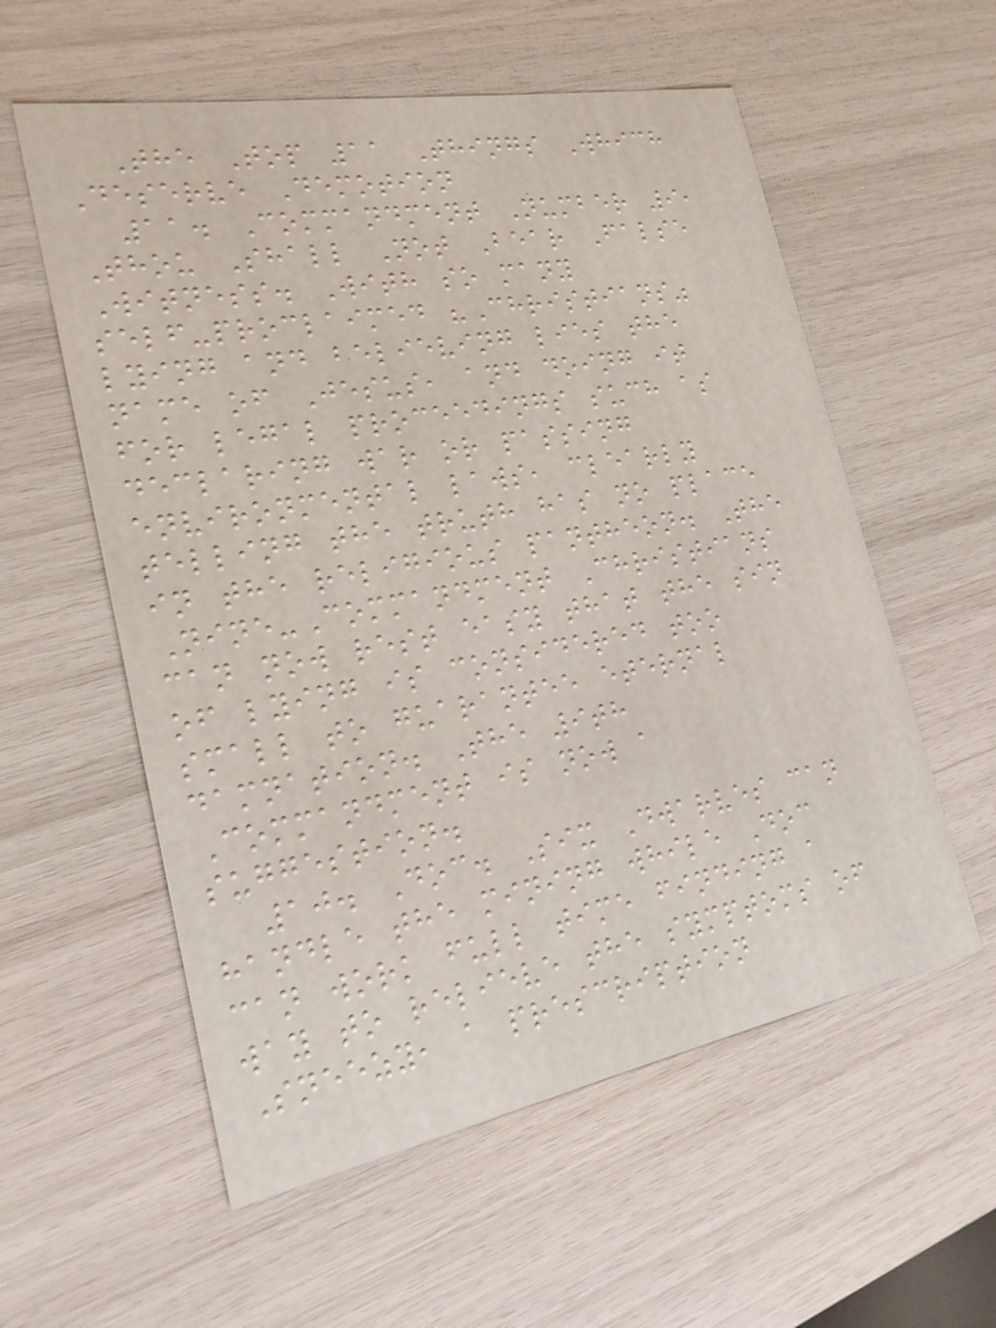The Top 11 Things Which
Deserve Demotion
11. Commandment Number 9,
Thou Shall Not Bear False
Witness. With so many
self-proclaimed "Christians"
lying and believing lies the
name of Jesus, and doing it
for legal proceedings such as
declaring war or passing
environmental laws, clearly
telling the truth has no place
in the religious pantheon. The
Nine-Commandment Christians
can now rest easy that the sin
of lying is considered too
small to guarantee eternal
damnation. The 9th
Commandment is now a
suggestion.
10. Doc. Six Dwarves can
handle the mining while Doc
can work full time finding a
way to relieve the symptoms of
Sneezy, a prescription
